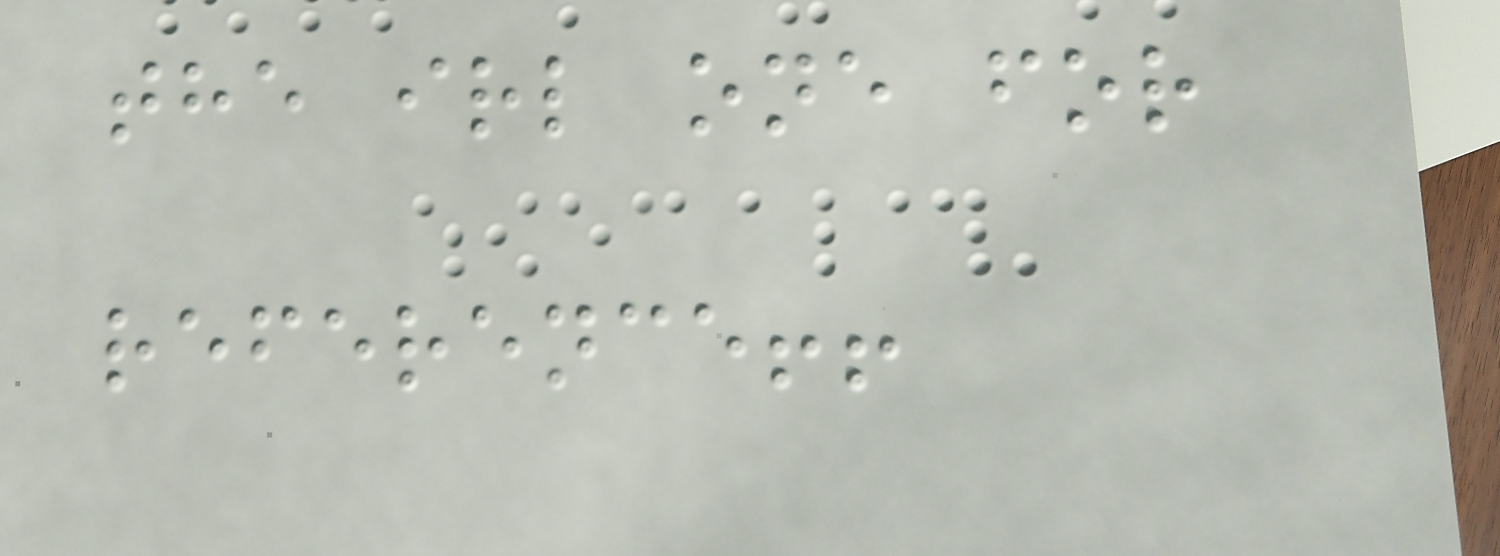the irl one for
reference!!
